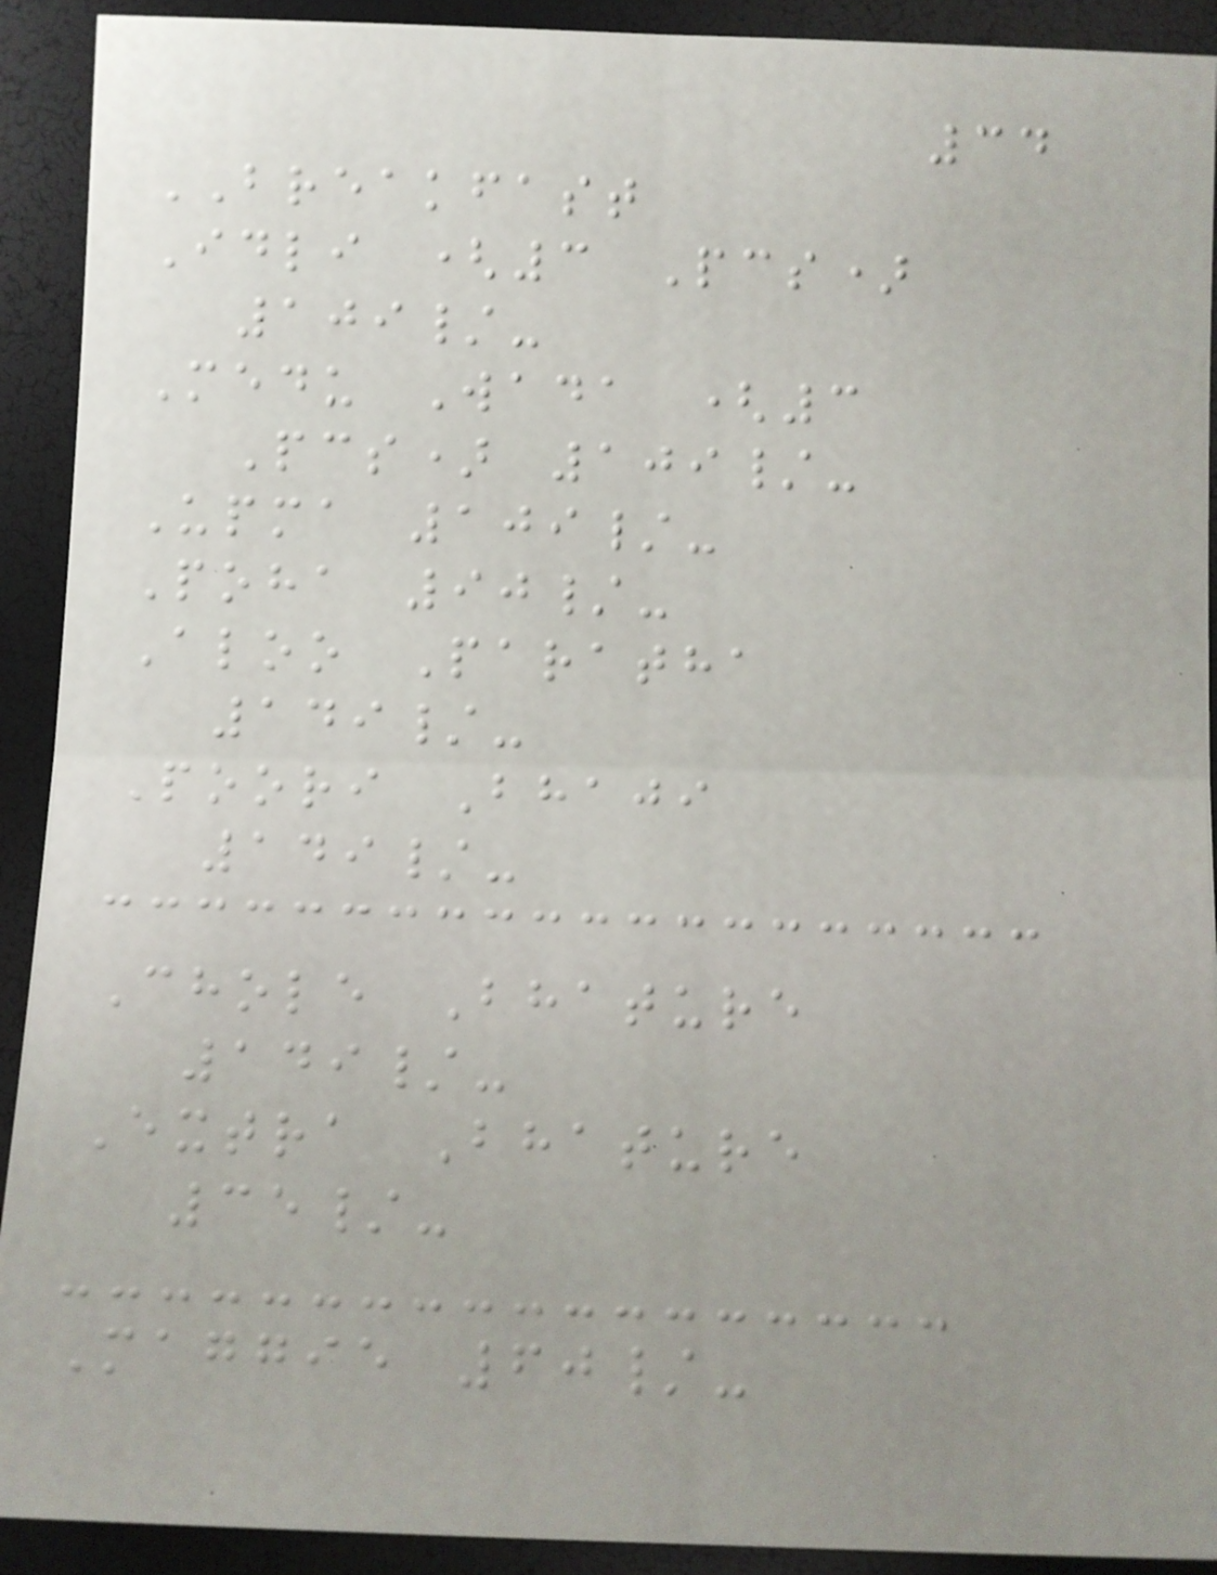34
BREAKFAST
Idli (3 Pcs)
109/-
Medu Wada (3
Pcs) 109/-
Upma 109/-
Poha 90/-
Aloo Paratha
149/-
Poori Bhaji
149/-
Chole Bhature
149/-
Extra Bhature
35/-
Maggie 60/-
